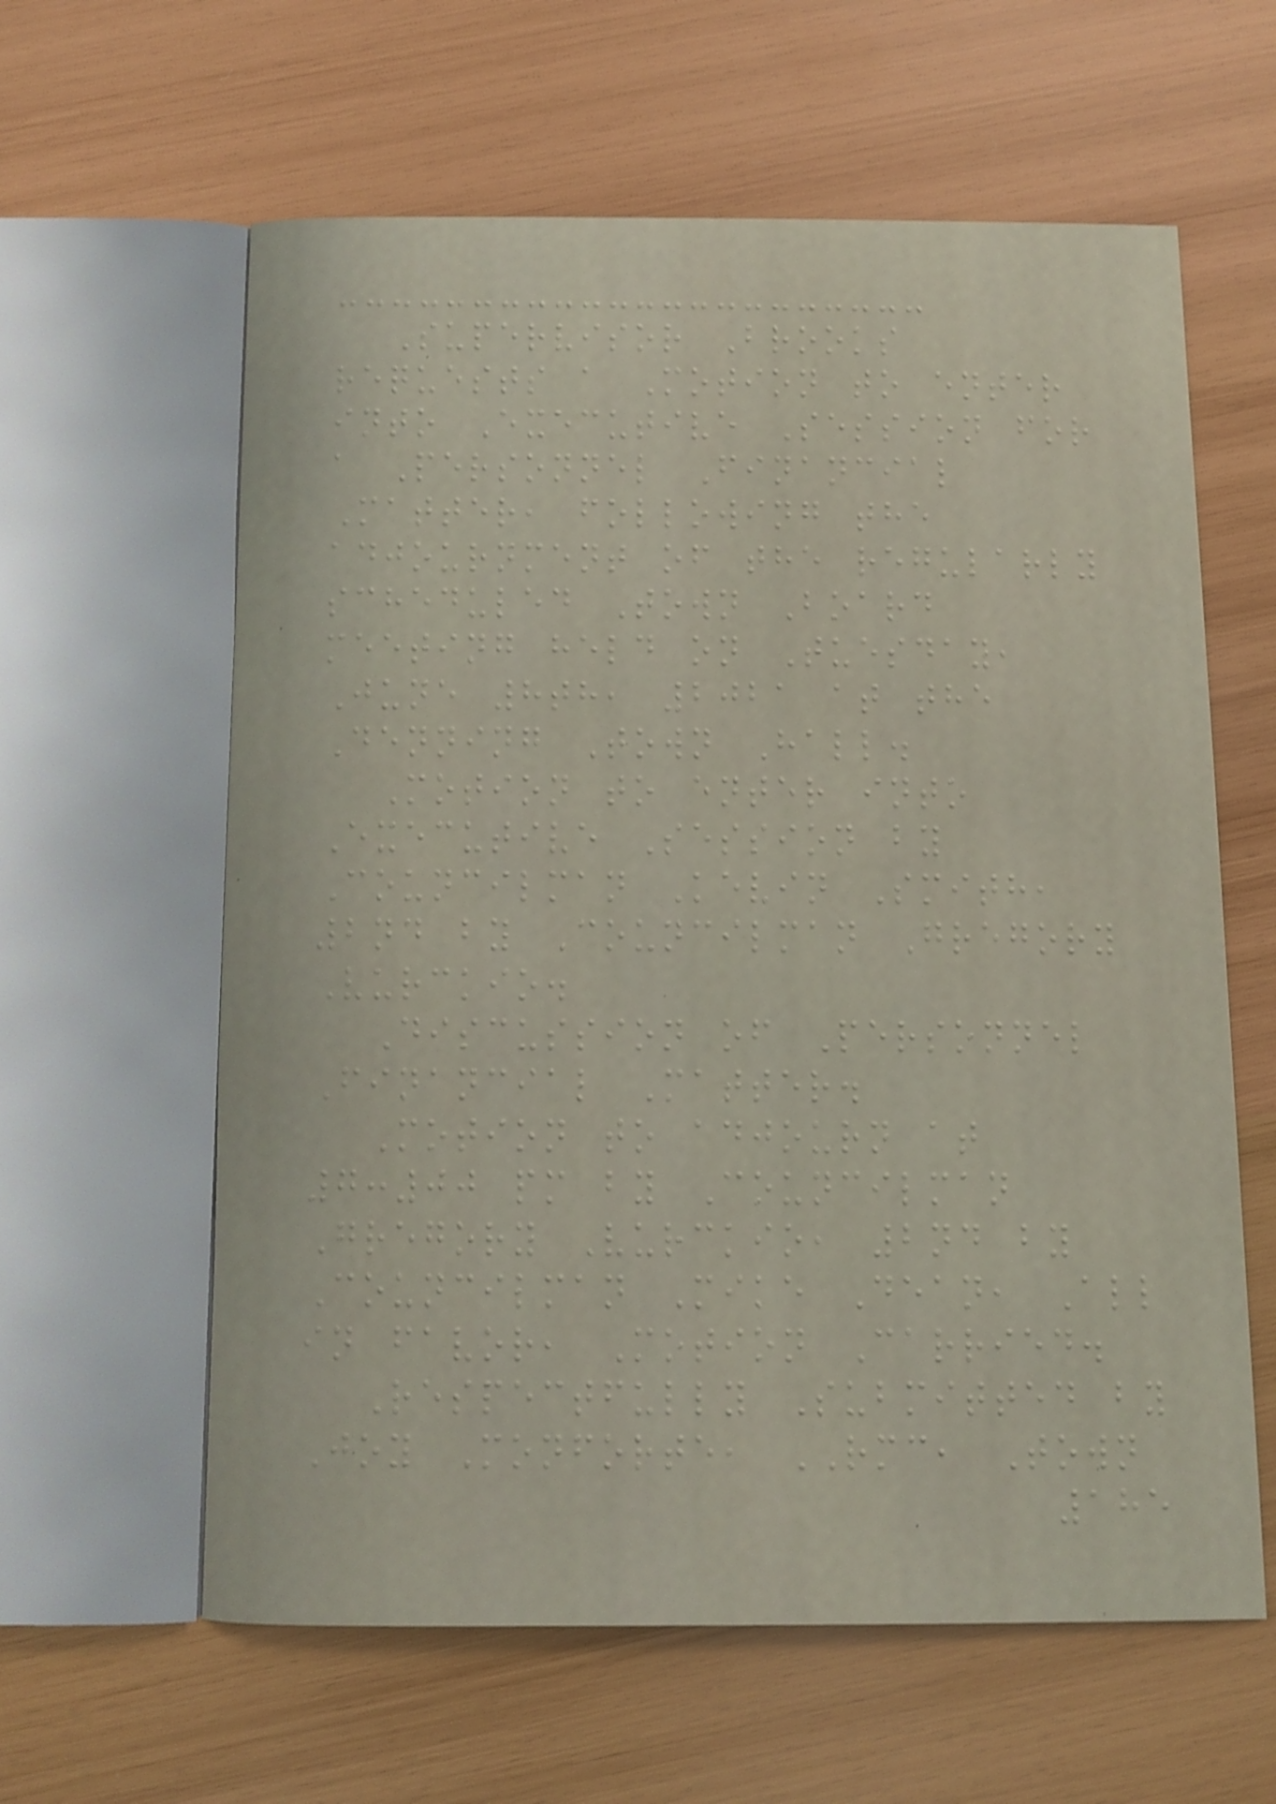Supervisor Brooks
requests a Motion to enter
into Executive Session for
a Personnel Financial
Matter, following the
adjournment of the regularly
scheduled Town Board
meeting held on Tuesday,
June 8th, 2021 at the
Denning Town Hall.
Motion to enter into
Executive Session by
Councilman Kevin Smith,
2nd by Councilman Gregory
Vurckio.
Discussion of Personnel
Financial Matter.
Motion to adjourn at
7:00 pm by Councilman
Gregory Vurckio, 2nd by
Councilman Mike Dean, All
in favor, Motion Carried.
Respectfully Submitted by
Joy Monforte, RMC, Town
185
